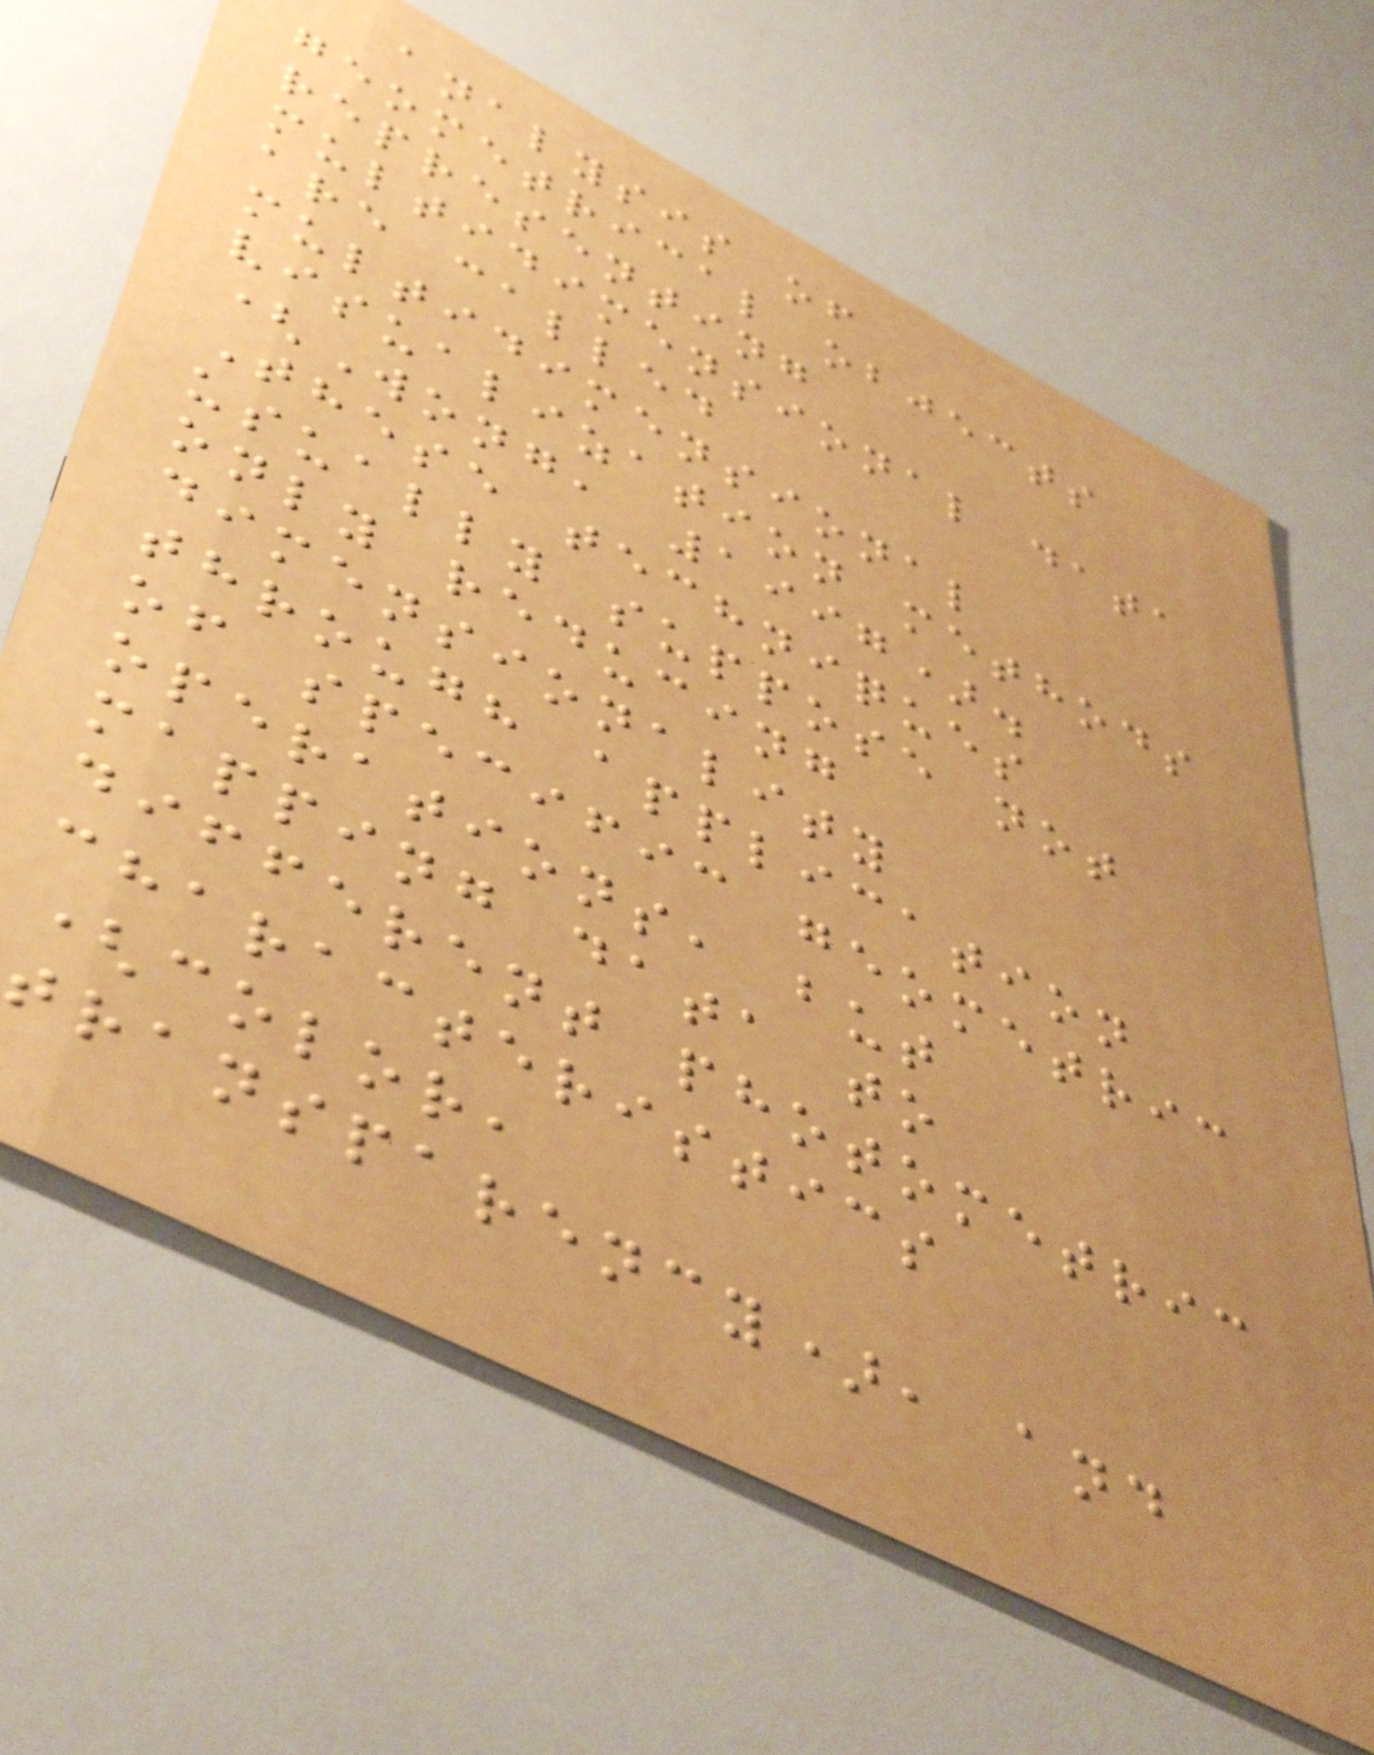analysis of
geometrical objects
representing
multidimensional data
are called
multidimensional
visualization methods
(Wong, 1997).
These techniques
usually suppose not
only reducing
dimensionality
through application
of specific geometric
operations, but
mapping data to
different photometric
characteristics
(color,
transparency), and
